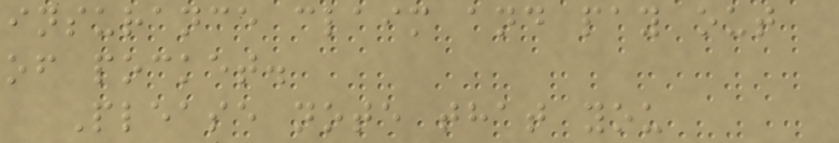insurance claim and pay out
of pocket.
Please note that you
